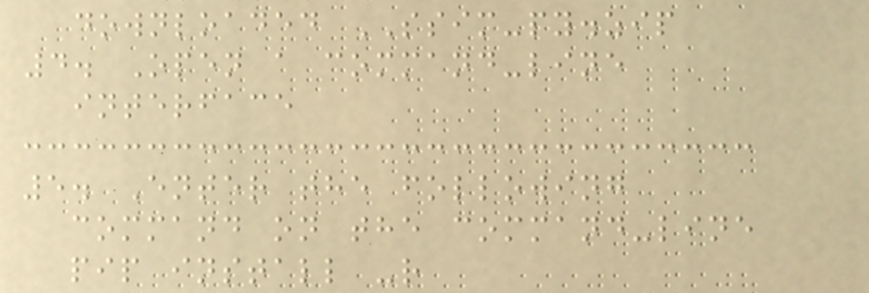downloaded SSIM-py.zip
4. Open a command-line
interface
5. Enter the following
command on the command-line
pip install -r
